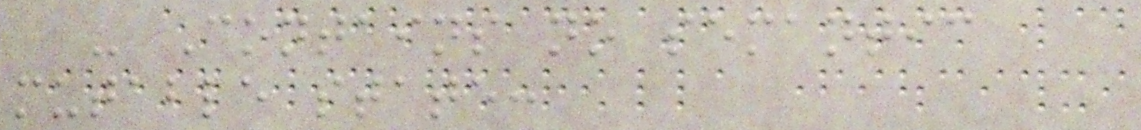- Contains no semantic
mutable state:
